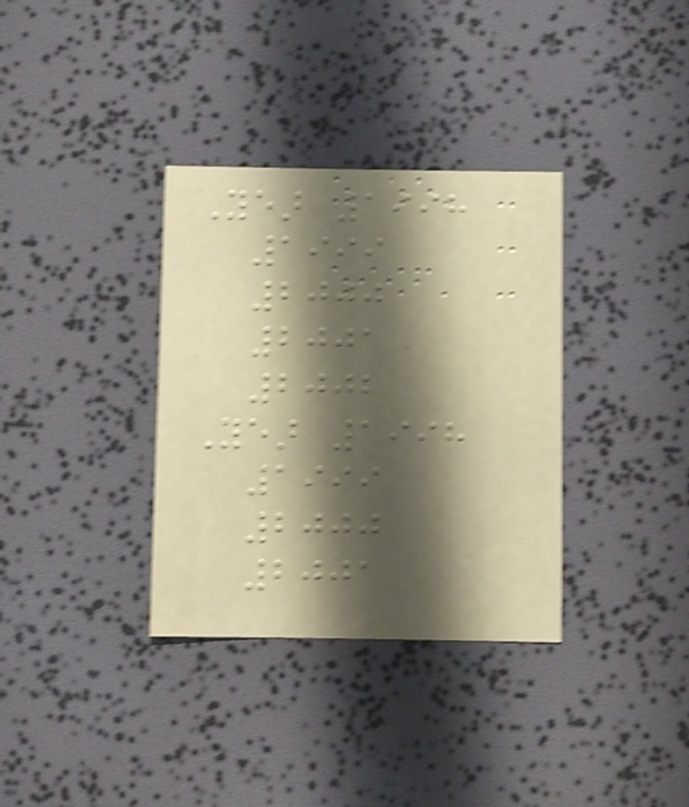Year 1998
1999
2000
2001
2002
Year 1998
1999
2000
2001
